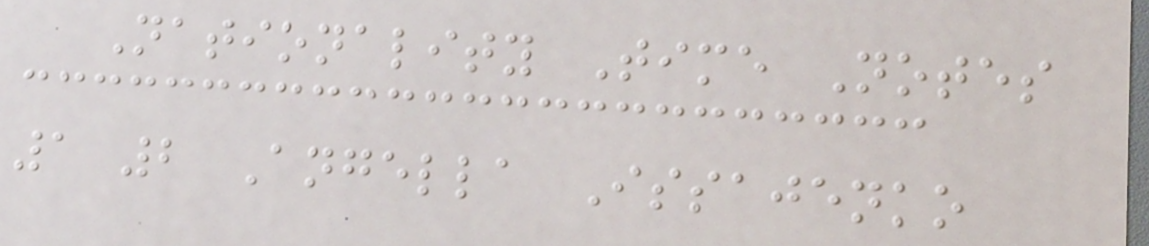Nationality Time Notes
1 2 Angella Issajenko
